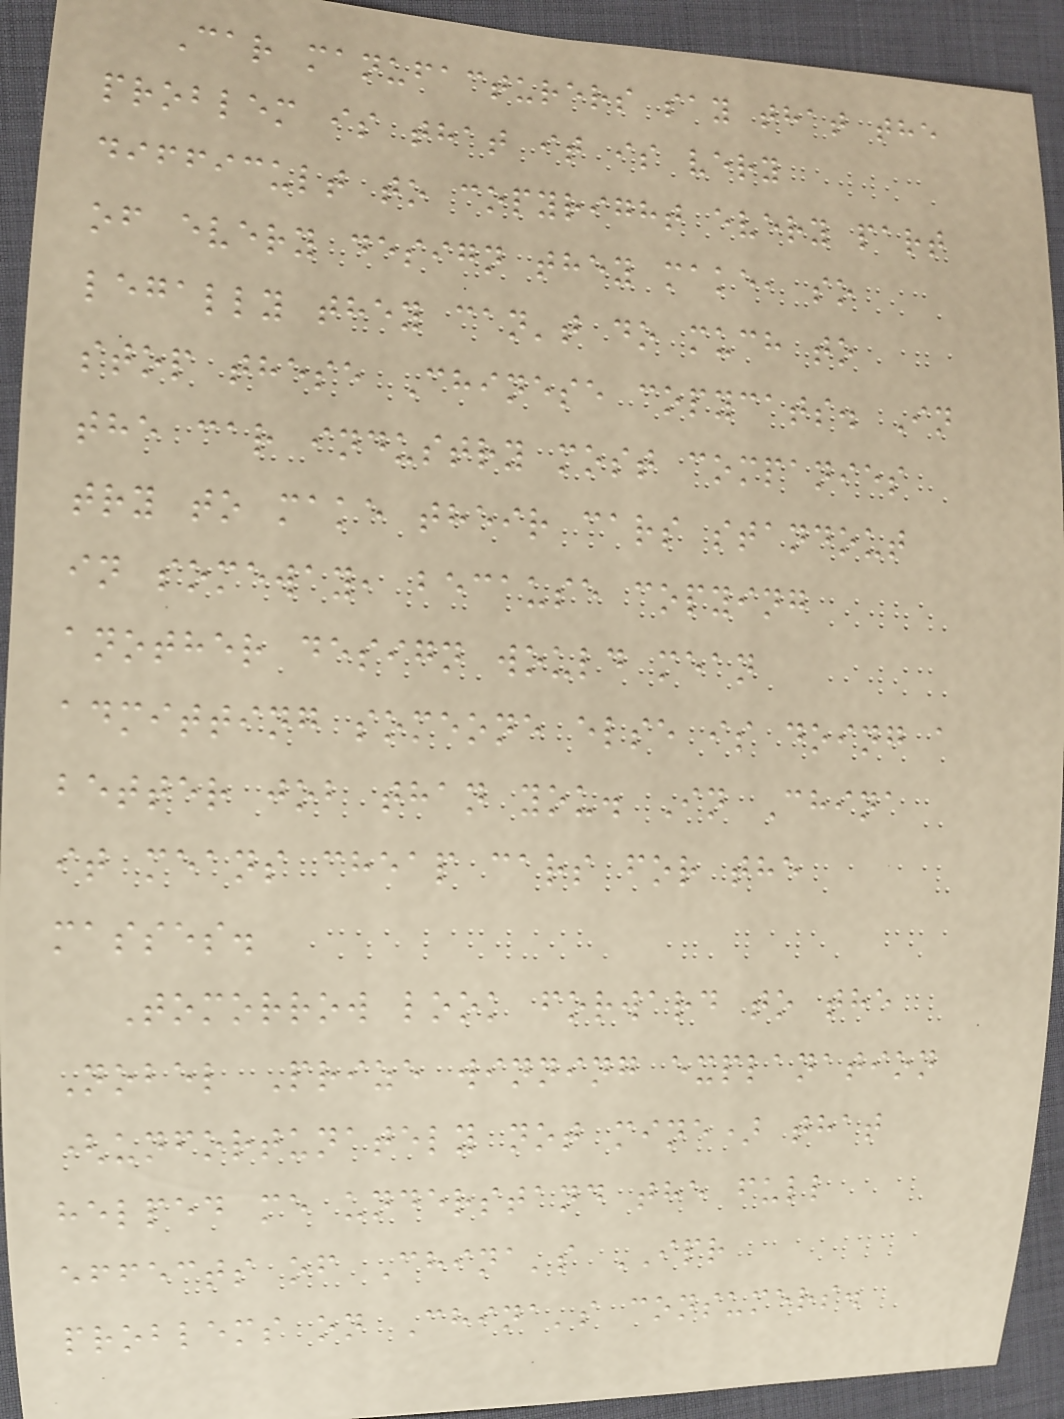Car manufacturers say that the
problem is that it is very
difficult to copyright every part
of every design they make, so
legally they can't do much to
stop these Chinese copycats. In
the car industry most companies
try to make their cars standout
in someway, because copying
another design would mean
admitting someone else is doing a
better job than you. In China
it means cheap cars for the
masses.
Tomorrow look forward to the
Nobel Prize winning explanation
(unfortunately not mine) that
helped me understand the full
effects of China's IPR
problems on China's consumers.
